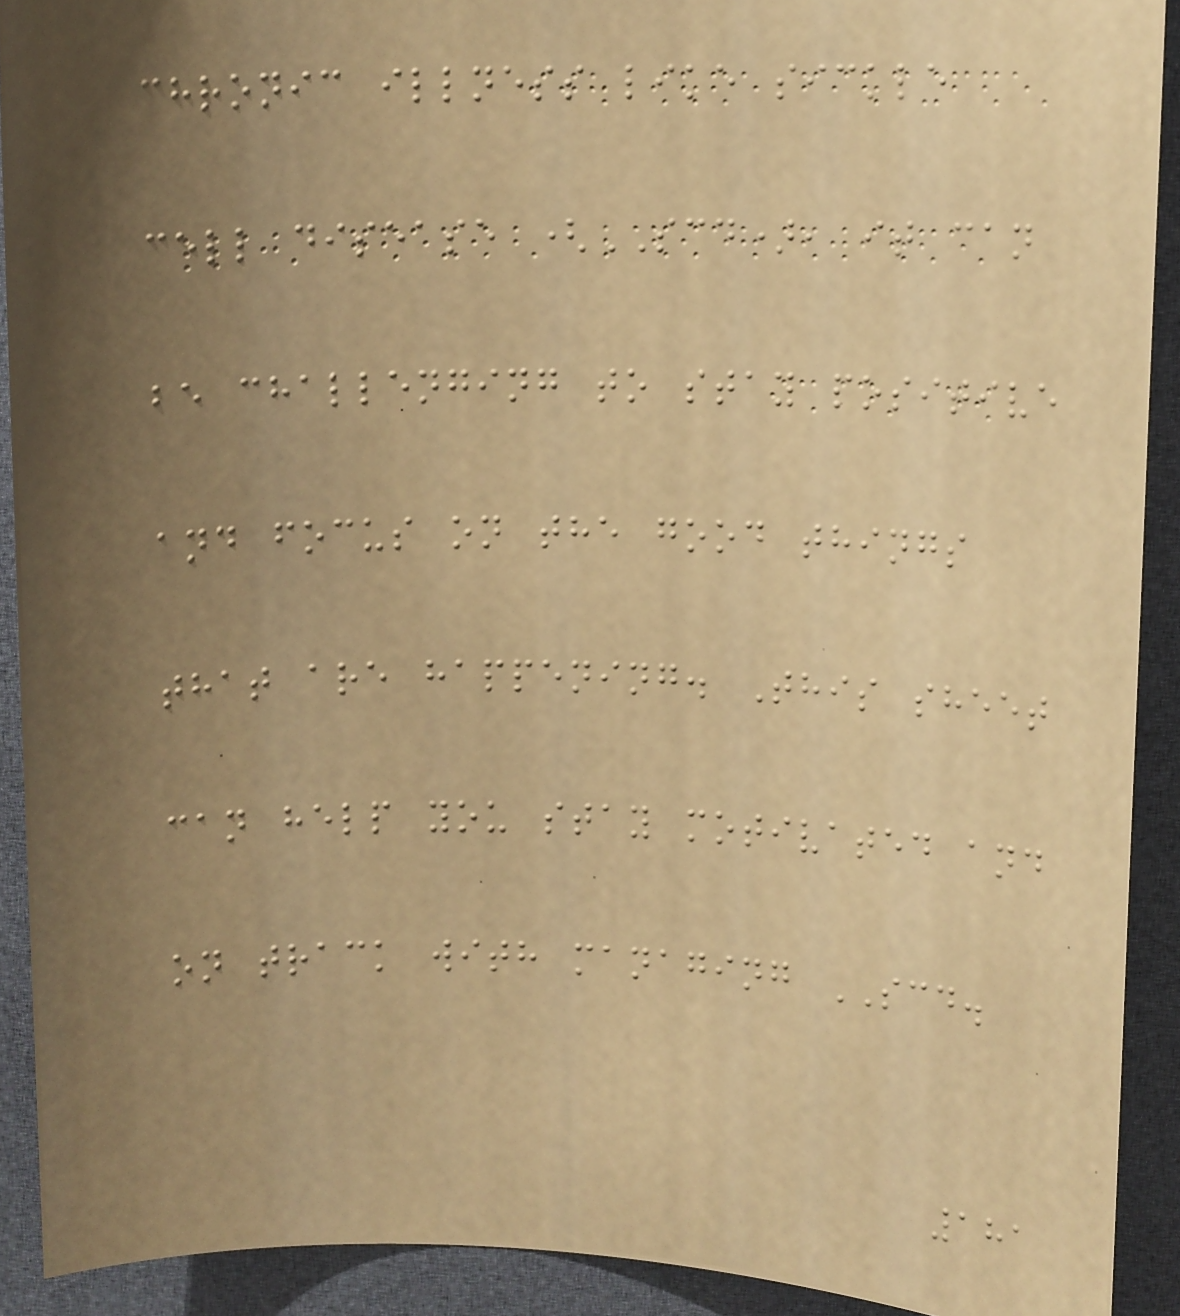chronic illness like sickle
cell disease (SCD), it can
be challenging to stay positive
and focus on the good things
that are happening. This sheet
can help you stay motivated and
on track with managing SCD.
181
